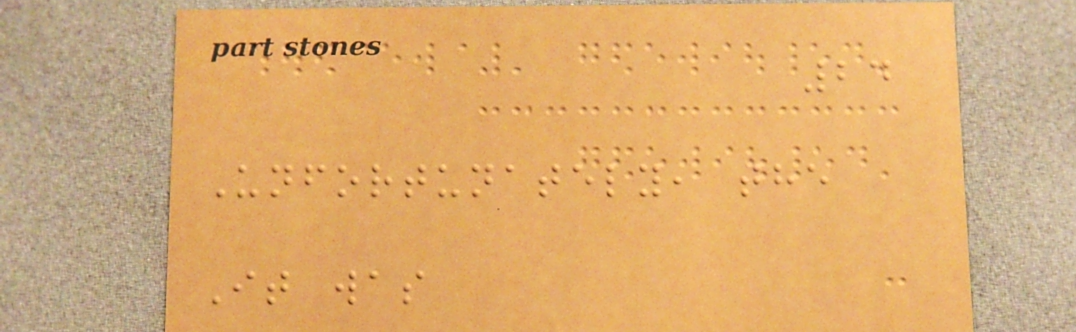24
Unfortunately, the
It was
